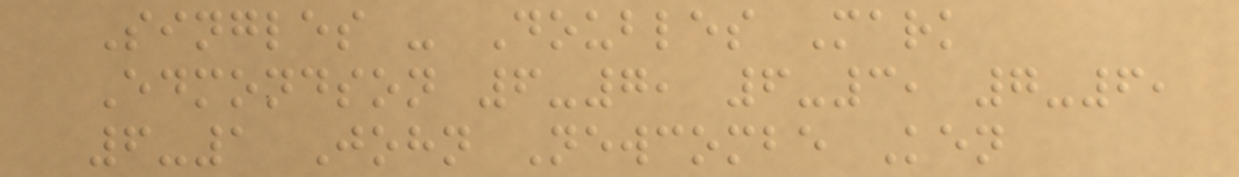Singles - Doubles Mark
Edmondson 6-7, 6-3, 7-6,
6-1 John Newcombe Ken
